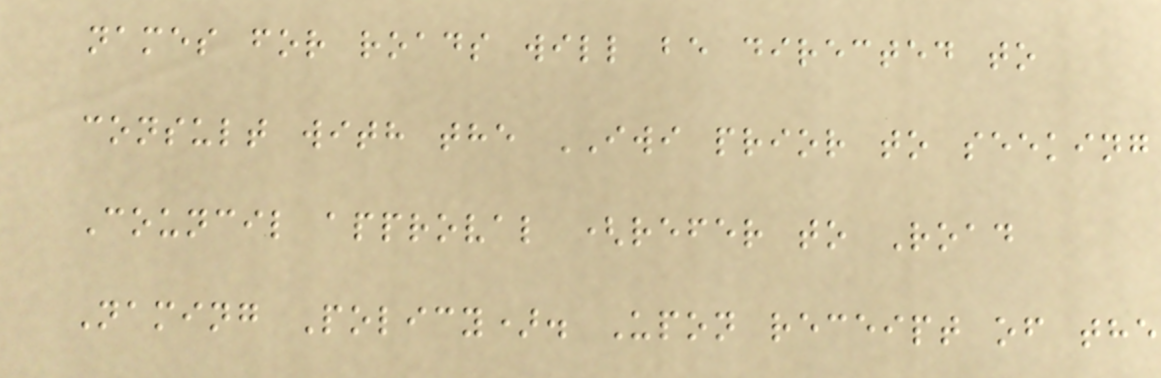names for roads will be directed to
consult with the IWI prior to seeking
Council approval (refer to Road
Naming Policy). Upon receipt of the
